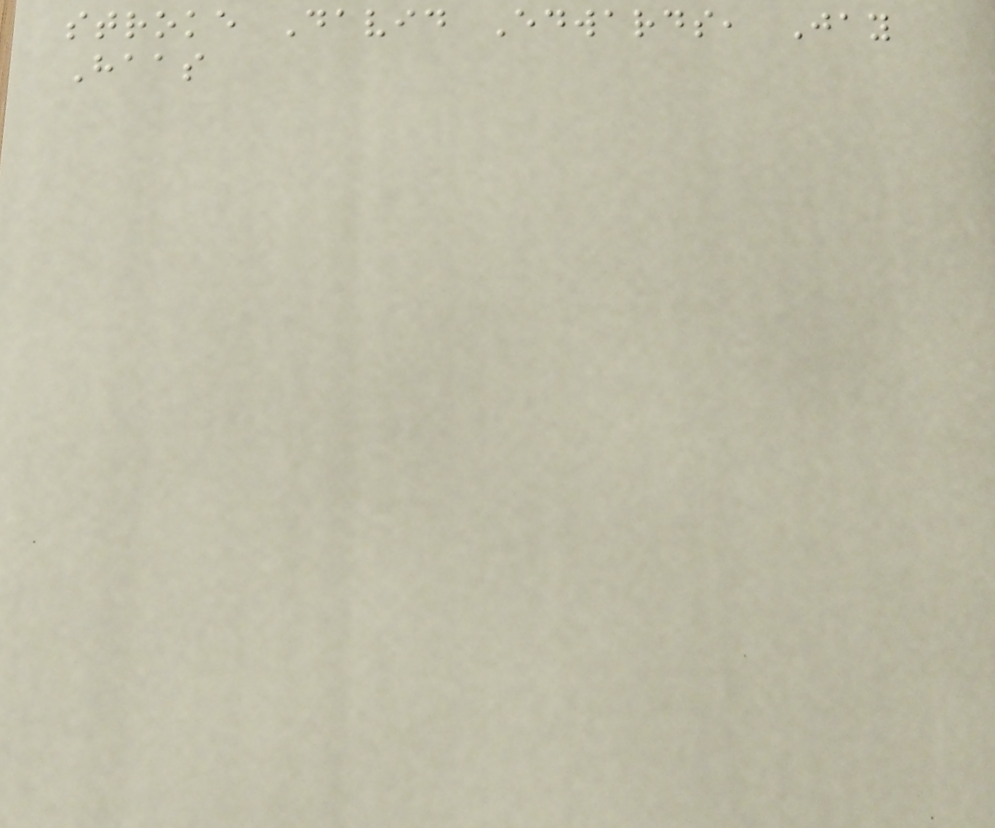stroke David Edwards, Jay
Haas
